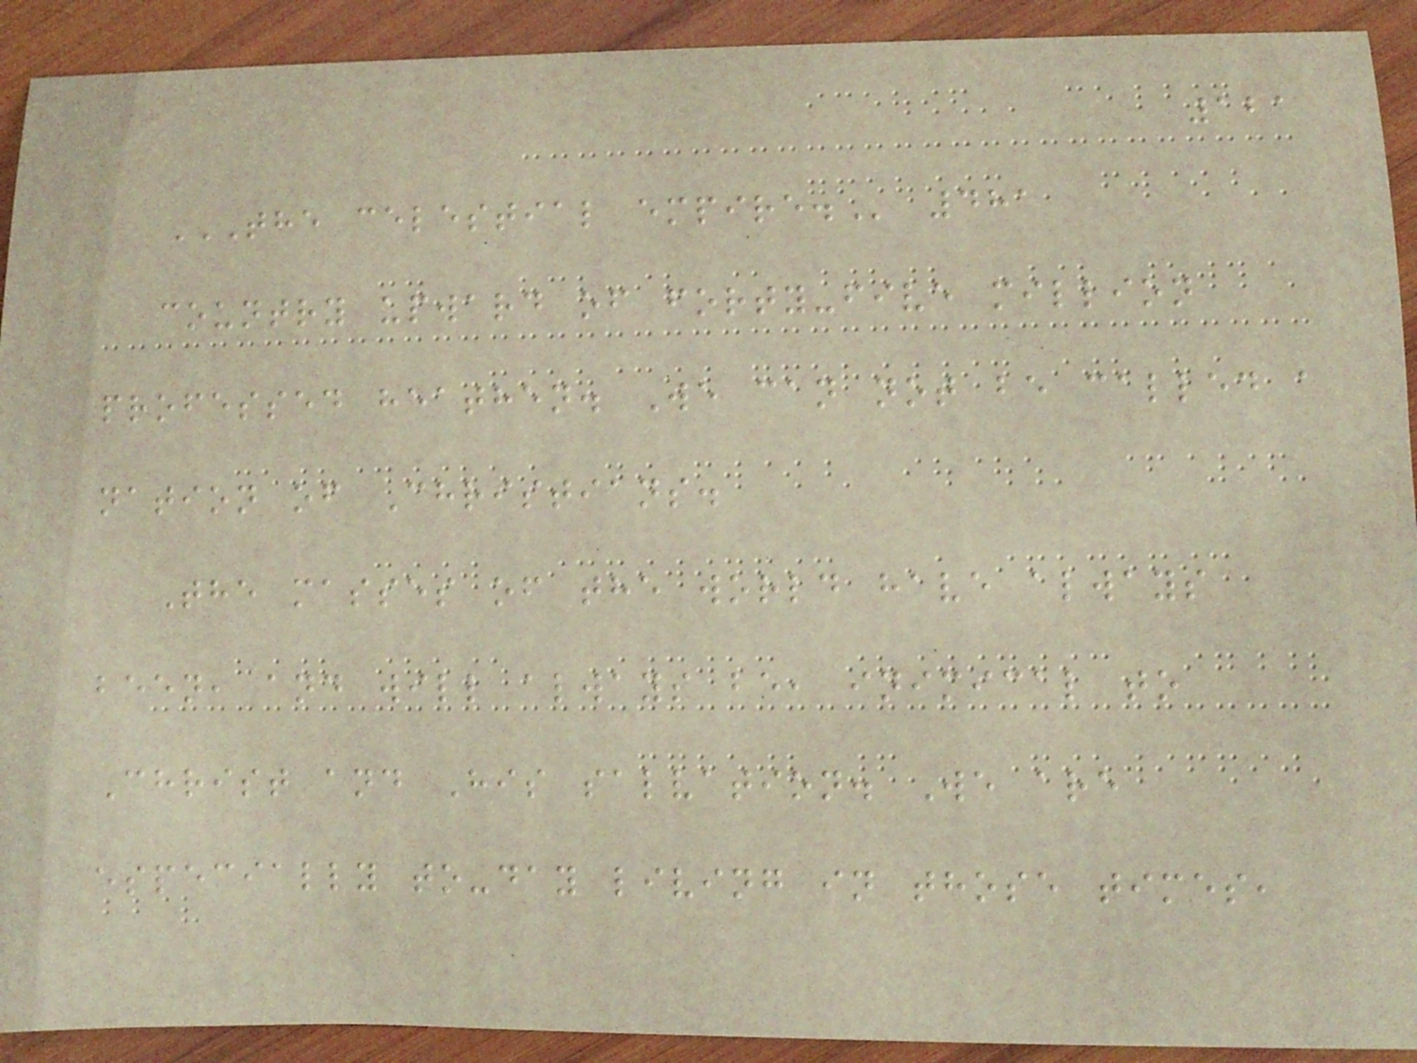121
THE CELESTIAL EMPIRE. 481
country upward of forty-five million
professed heathen. We can not be called a
nation of Christians.
The masses of the world have always
been, and will always be, inimical to
Christ and His salvation. We are
especially to-day living in those times,
